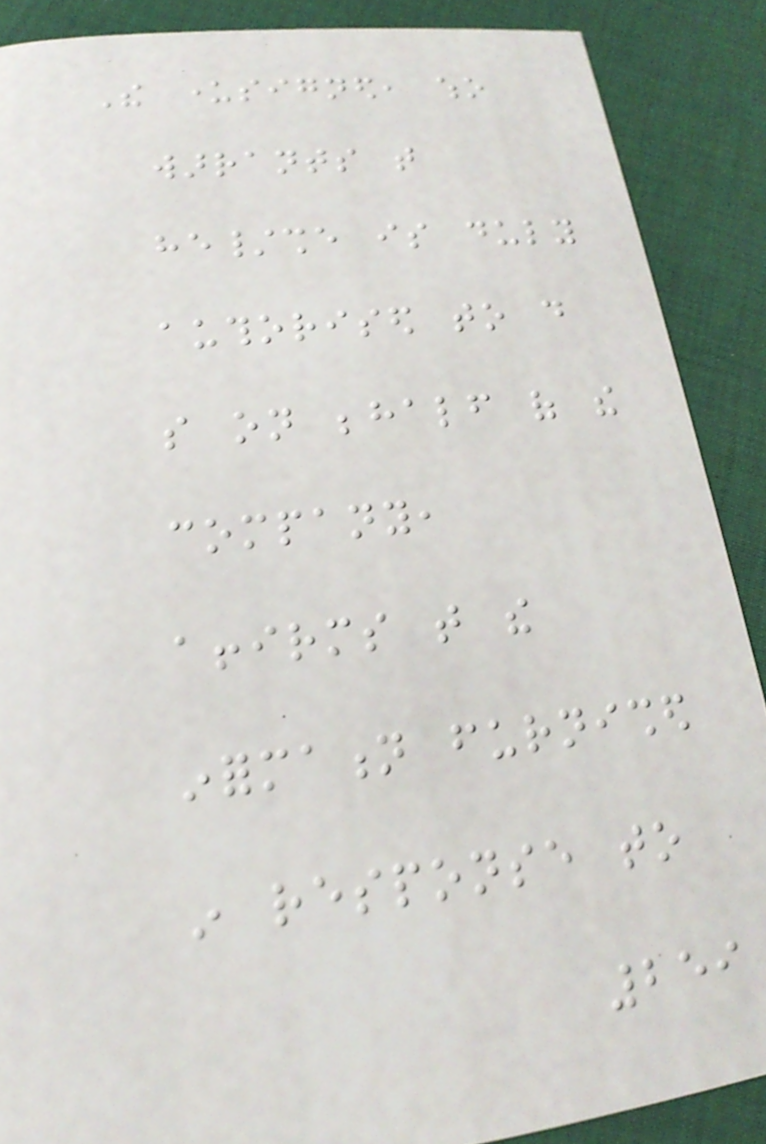The undersigned, who
warrants that
he/she is duly
authorised to do
so on behalf of the
company,
affirms that the
information furnished
in response to
259
